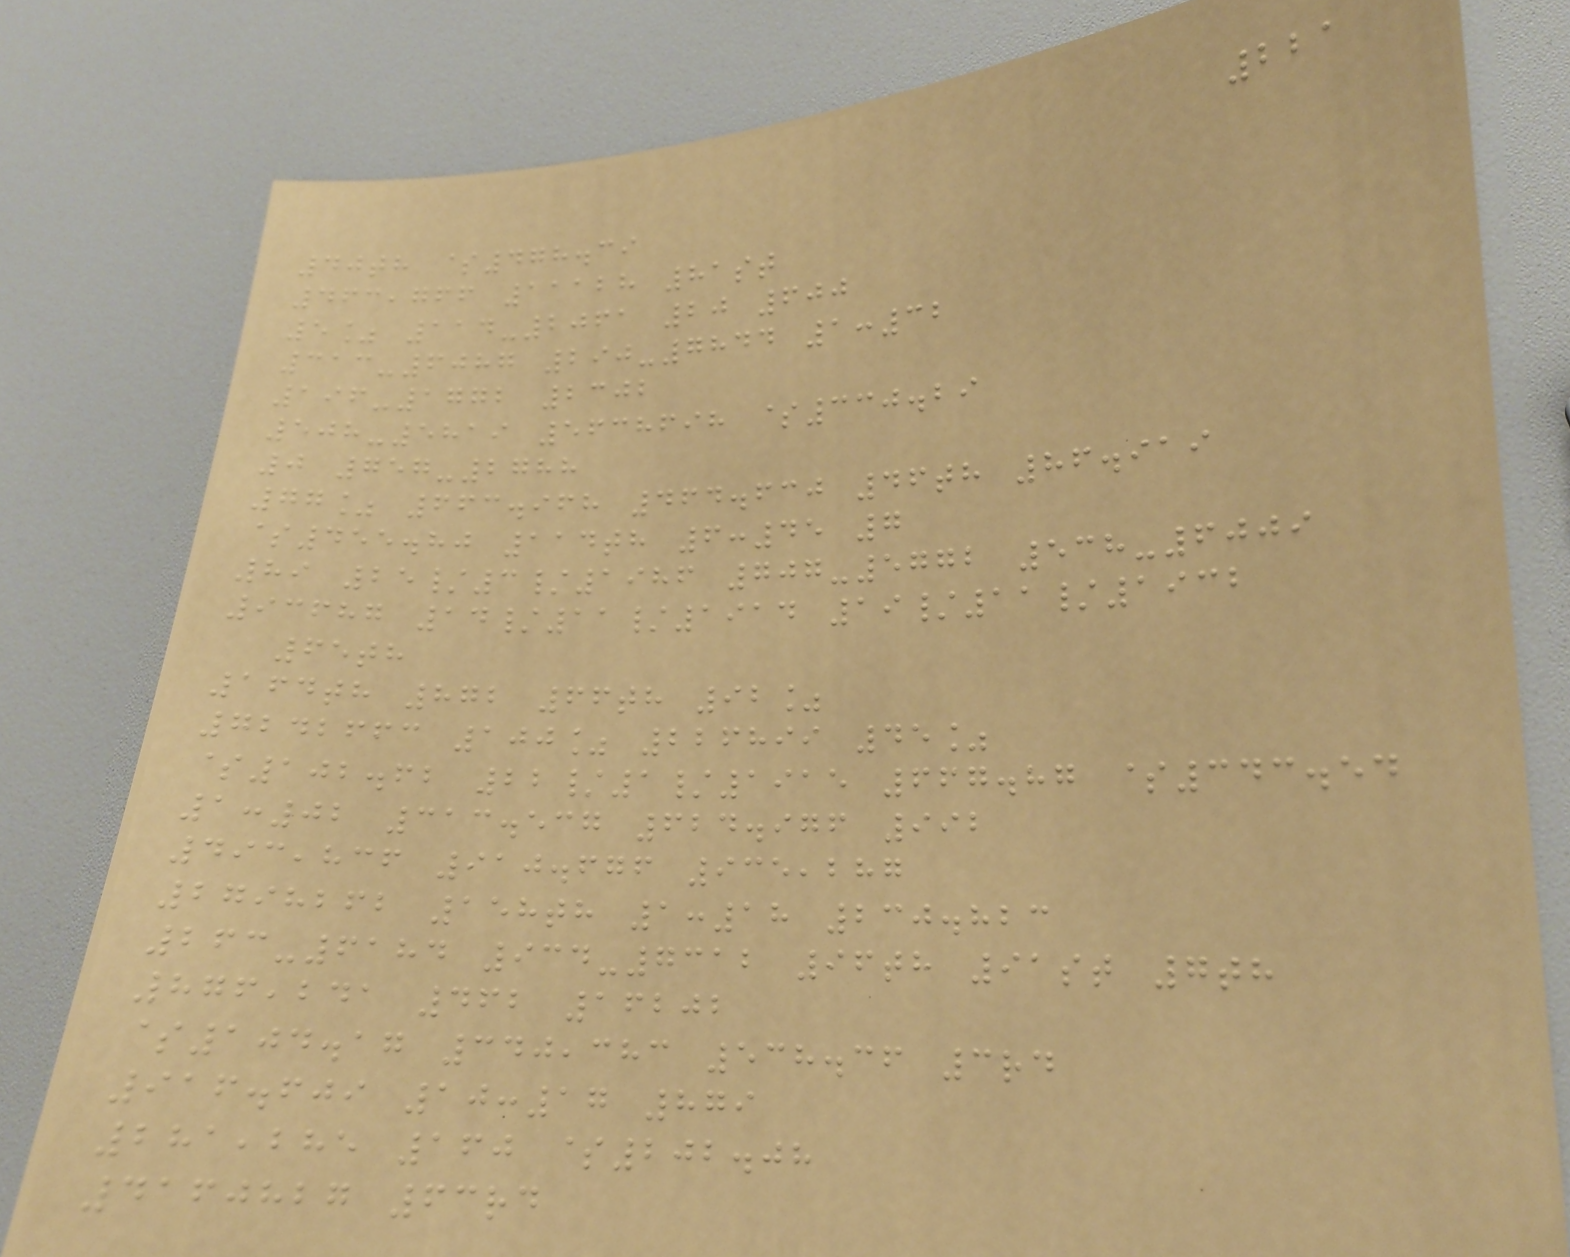221
40th $478.39
463,766 11128 81st
5% 114-2061 20 600
313-6087 290-7844 1:32
196-1772 2302
508-5819 5638698 $330.29
0 757-2788
77% 663.968 464.630 46th 86.919
$455.80 114th 6:45 7
89 25/3/1986 707-5772 538-6009
93687 14/11/1914 19/11/1932
65th
164th 872 66th 92%
7242663 100% 226899 45%
$102.62 22/1/1915 667.87 $343.54
1:02 313.537 624.976 992
493,836 910.676 935,287
2798262 158th 1:18 230.823
263-6184 934-7312 96th 91st 7th
876,241 462 16202
$104.17 340,383 538.36 3rd
916.609 10:17 879
281,285 160 $202.08
4160827 63rd
